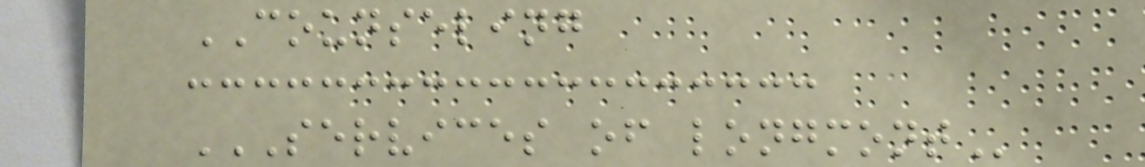COUNSELING
SERVICES OF LONGMONT
